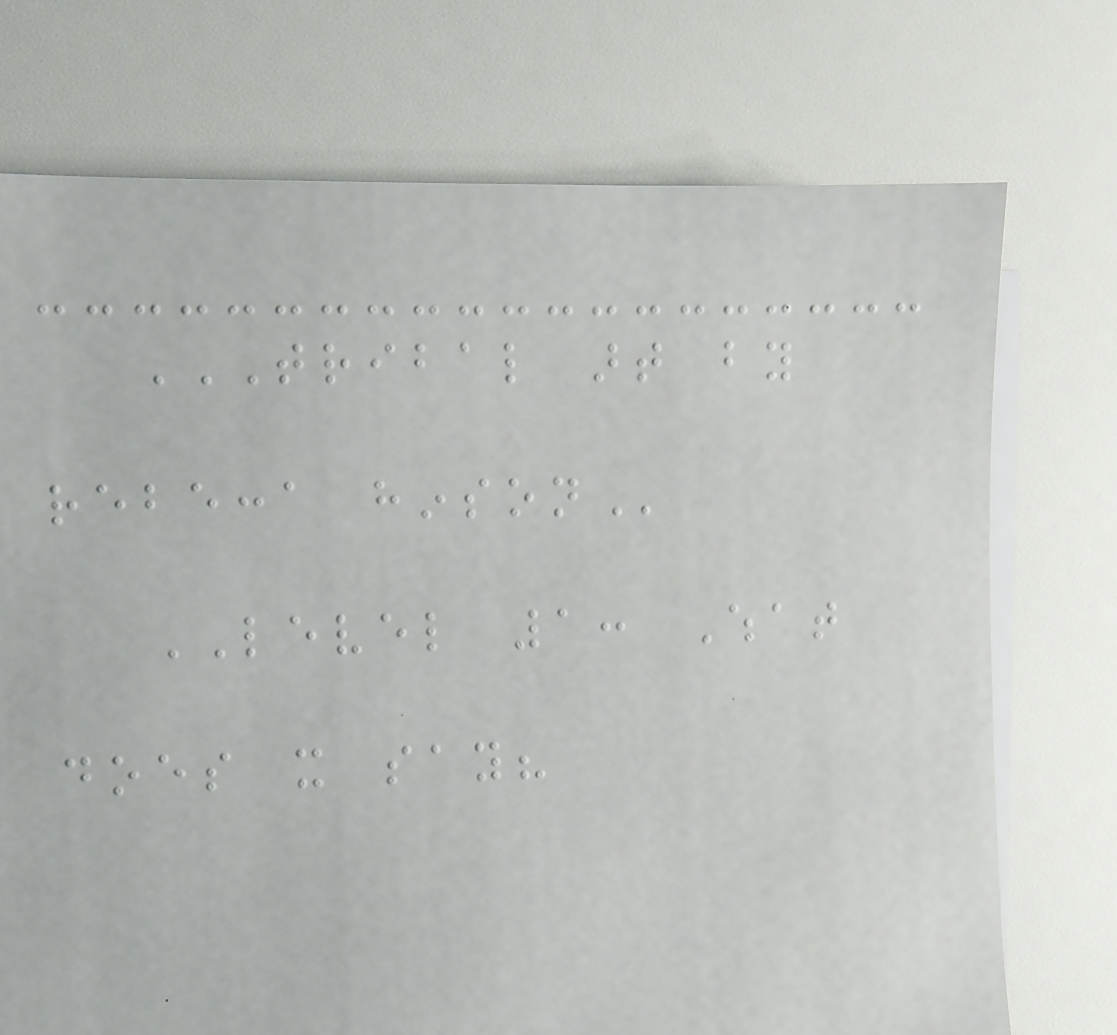TRIBAL ART BY
REBECCA HINSON
LEVEL 1: What
does it say?
